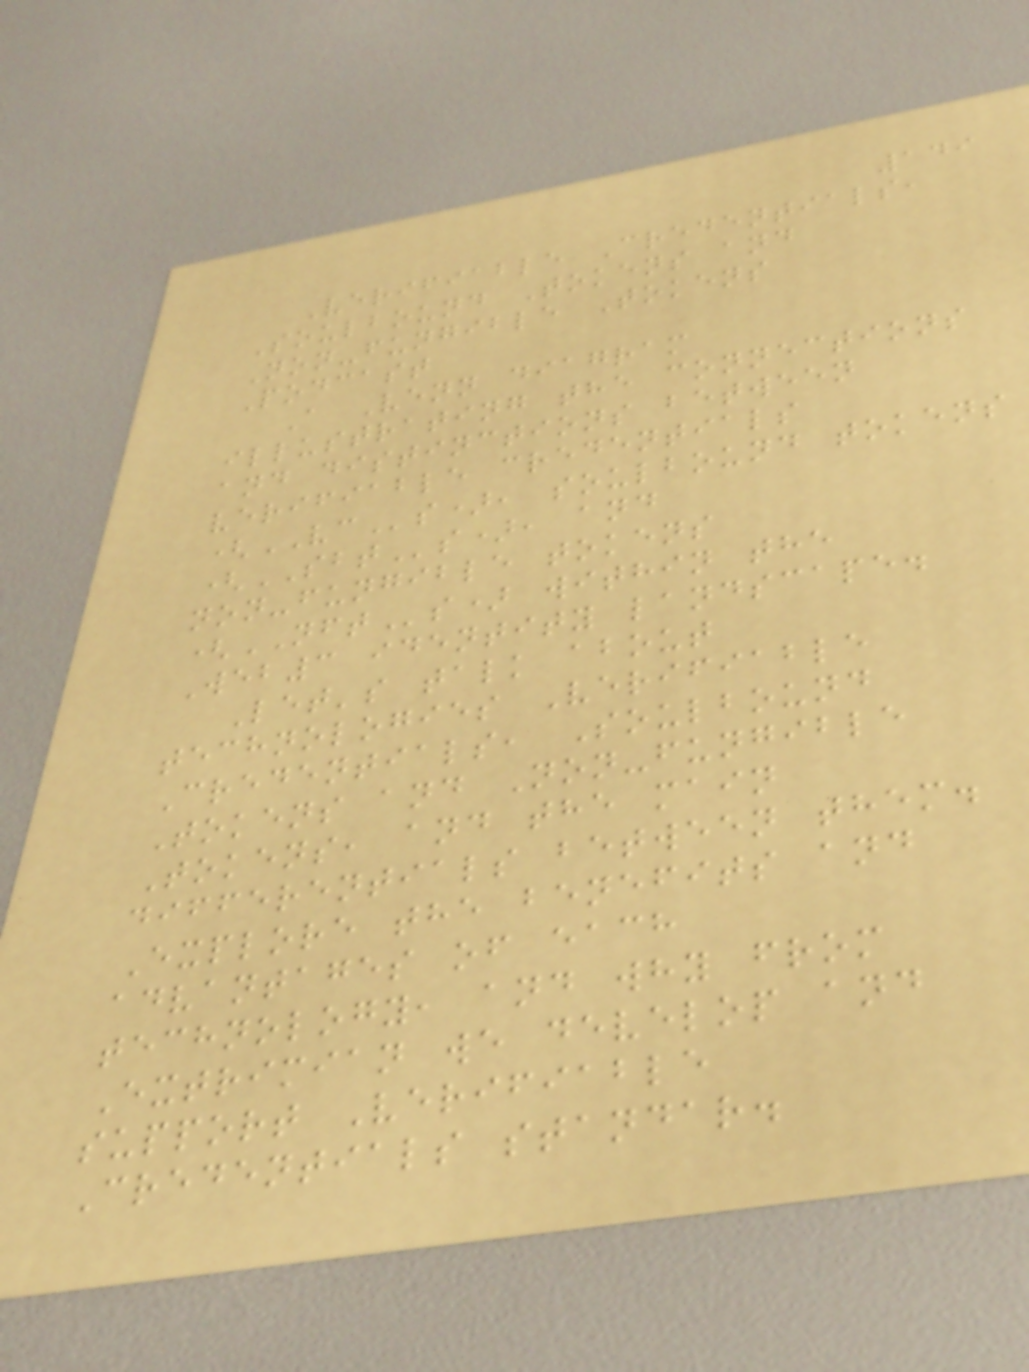149
Verifiable Credentials,
Soulbound Tokens and
Non-fungible Tokens
Podcast
A Venn diagram
illustrating the connections
and distinctions between
verifiable credentials
(VCs), soulbound tokens
(SBTs), and
non-fungible tokens
(NFTs) within the
Web3 identity landscape.
Let's talk about
technologies Verifiable
Credentials, Soulbound
Tokens and Non-fungible
Tokens, and the main
differentials between them.
Explore the benefits and
advantages of each
technology, and why from
Extrimian we develop and
support Verifiable
Credentials standar.
